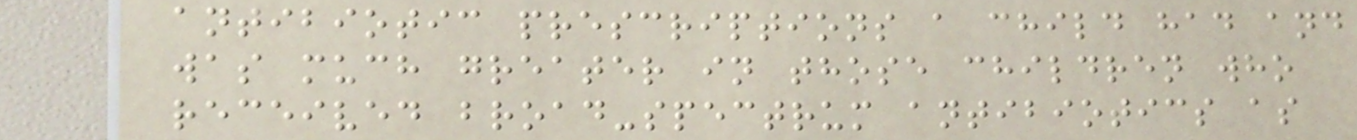antibiotic prescriptions a child had and
was much greater in those children who
received broad-spectrum antibiotics as
